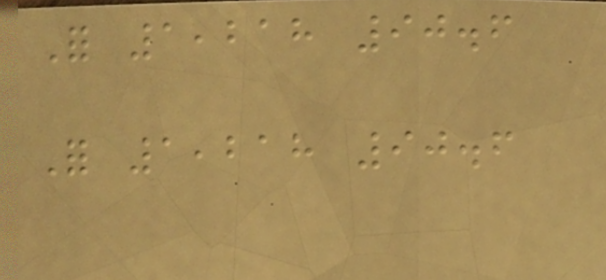For 1,218 90.6
For 1,218 90.6
